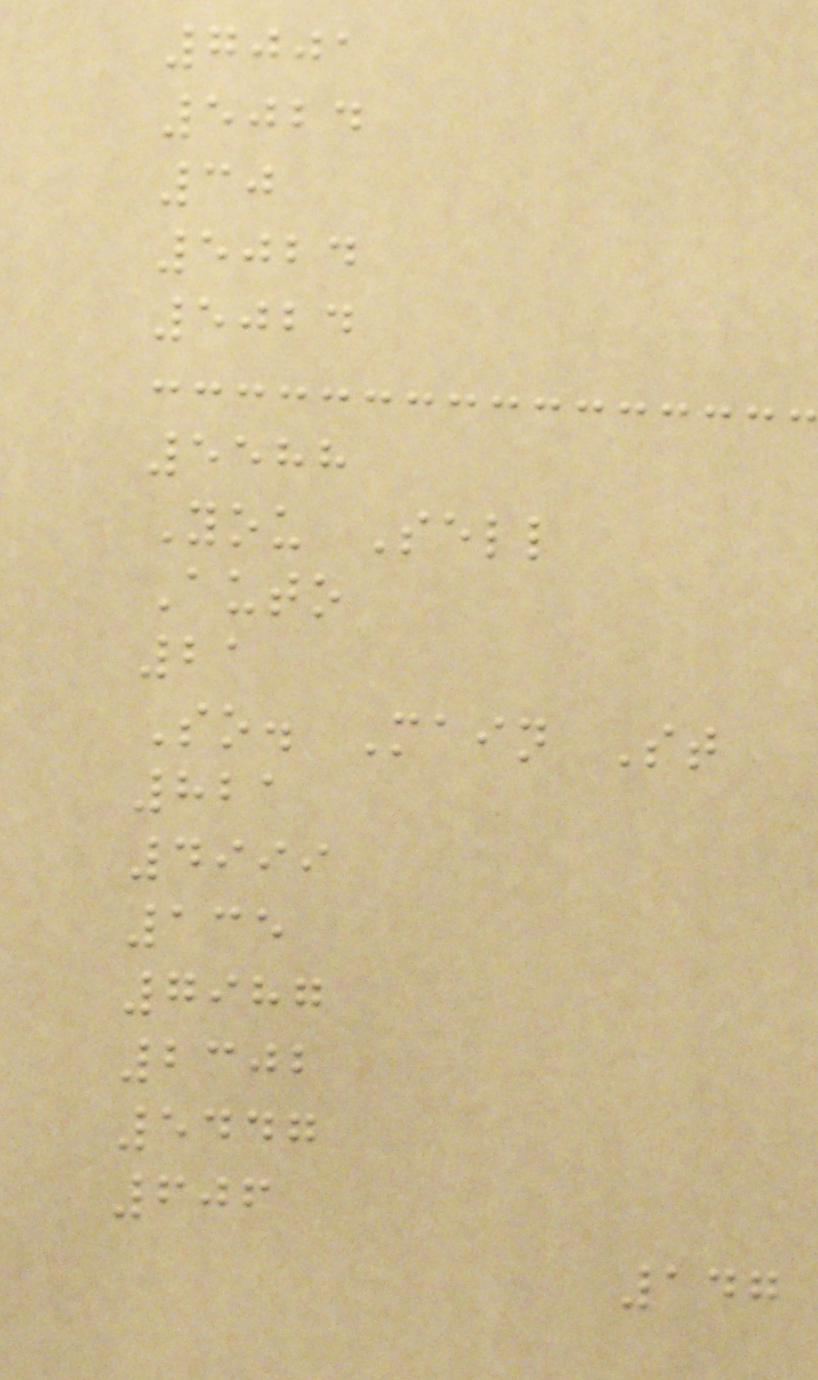7001
5024
30
5024
5024
5588
You Sell
Auto
21
So. Main St
821
4999
135
7987
2302
5447
606
147
